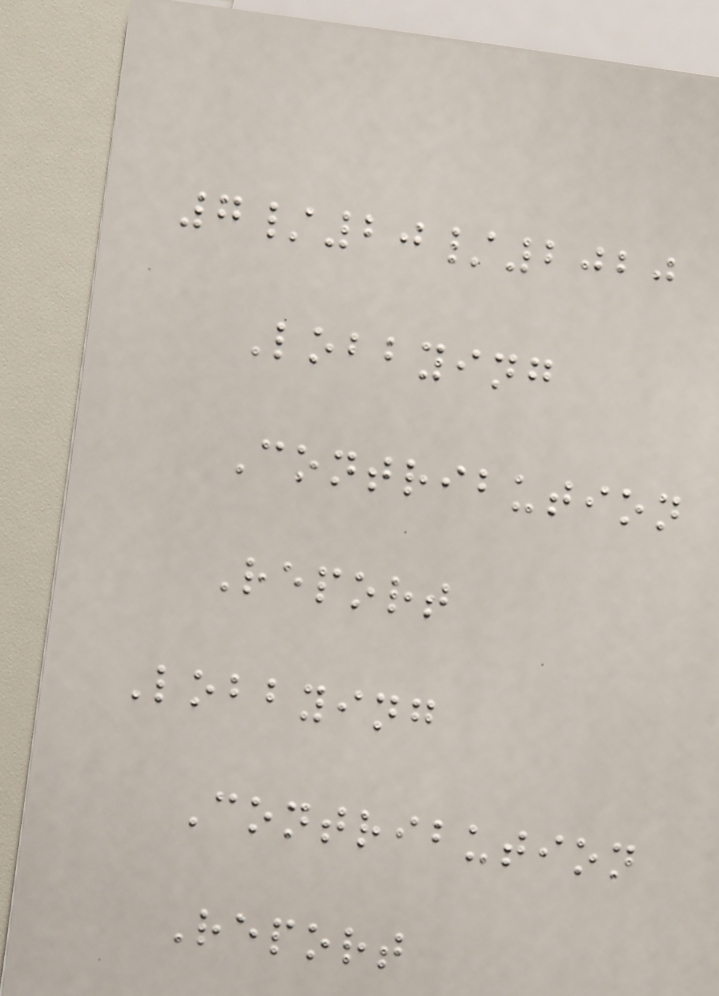7/20/2020
Lobbying
Contribution
Report
Lobbying
Contribution
Report
